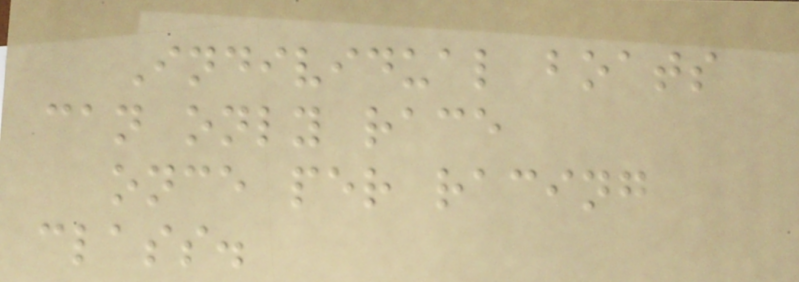Individual boats
can only race
once per racing
class.
